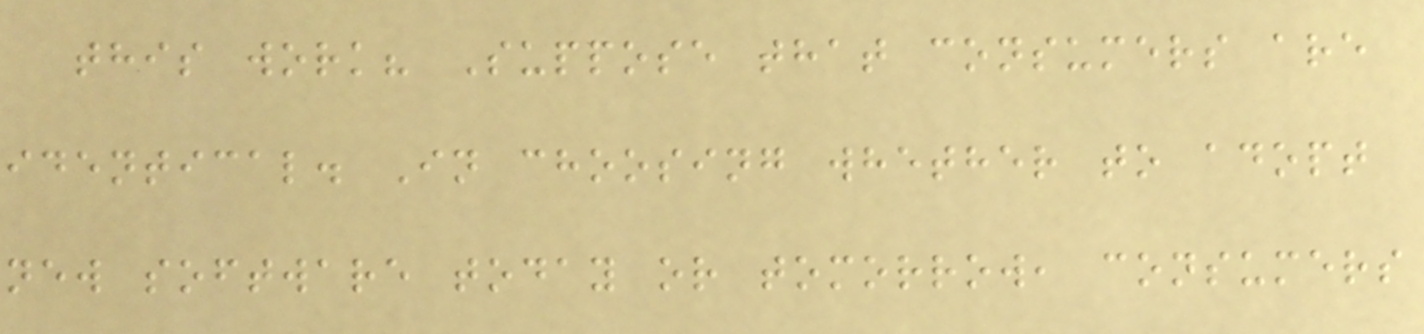this work? Suppose that consumers are
identical. In choosing whether to adopt
new software today or tomorrow, consumers
